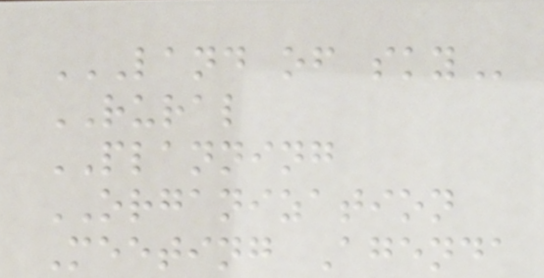LAND OF SKY
RURAL
PLANNING
ORGANIZATION
Meeting Agenda
